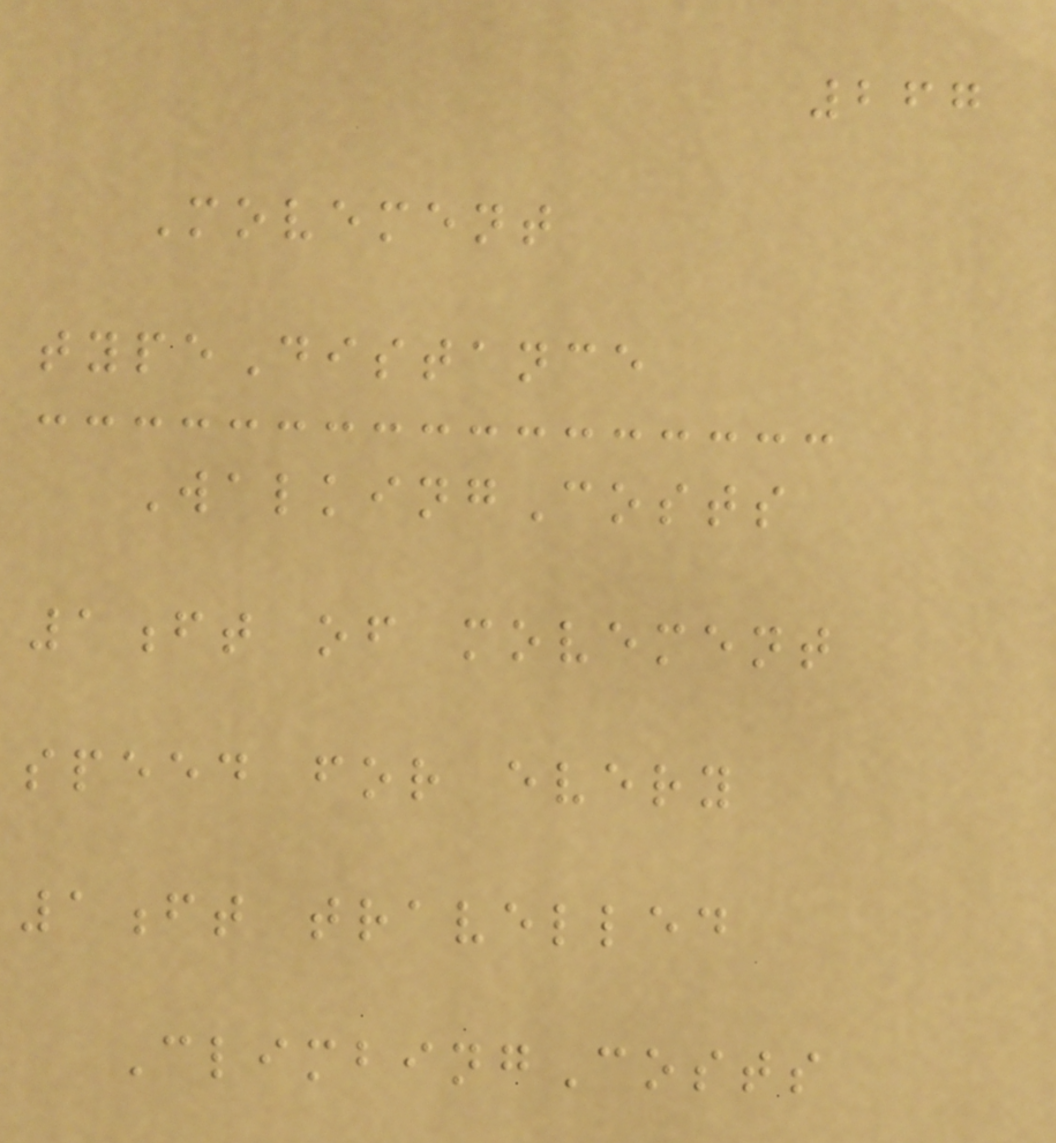267
Movement
typeDistance
WalkingCosts
1ft of movement
speed for every
1ft travelled
ClimbingCosts
